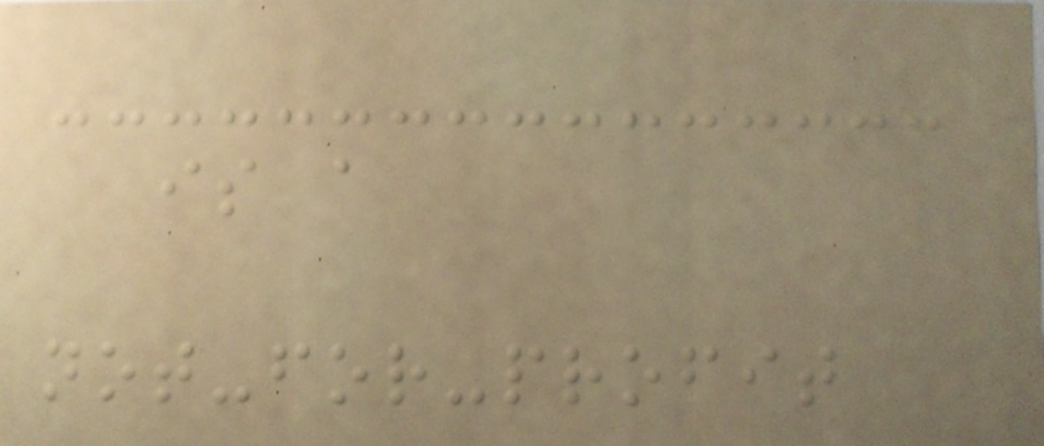is a
not-for-profit
